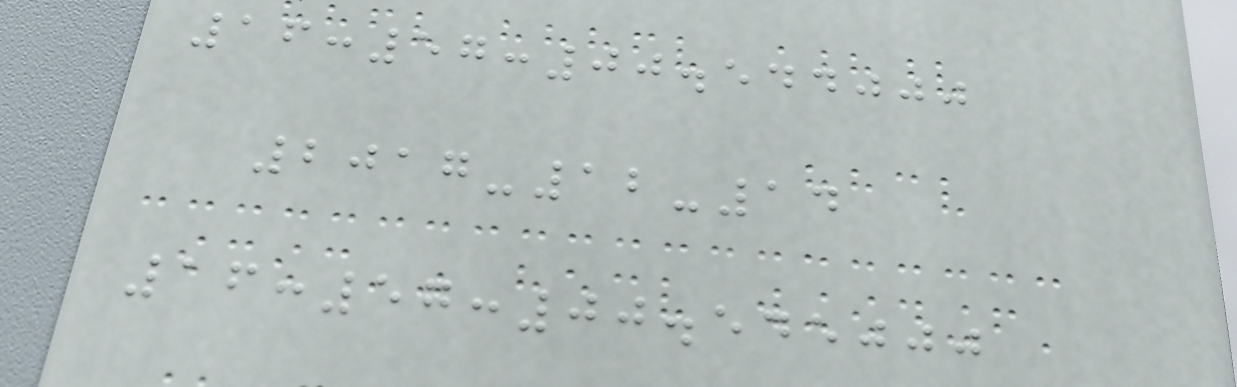16:57:00.544000
2017-12-14
16:57:00.545000
